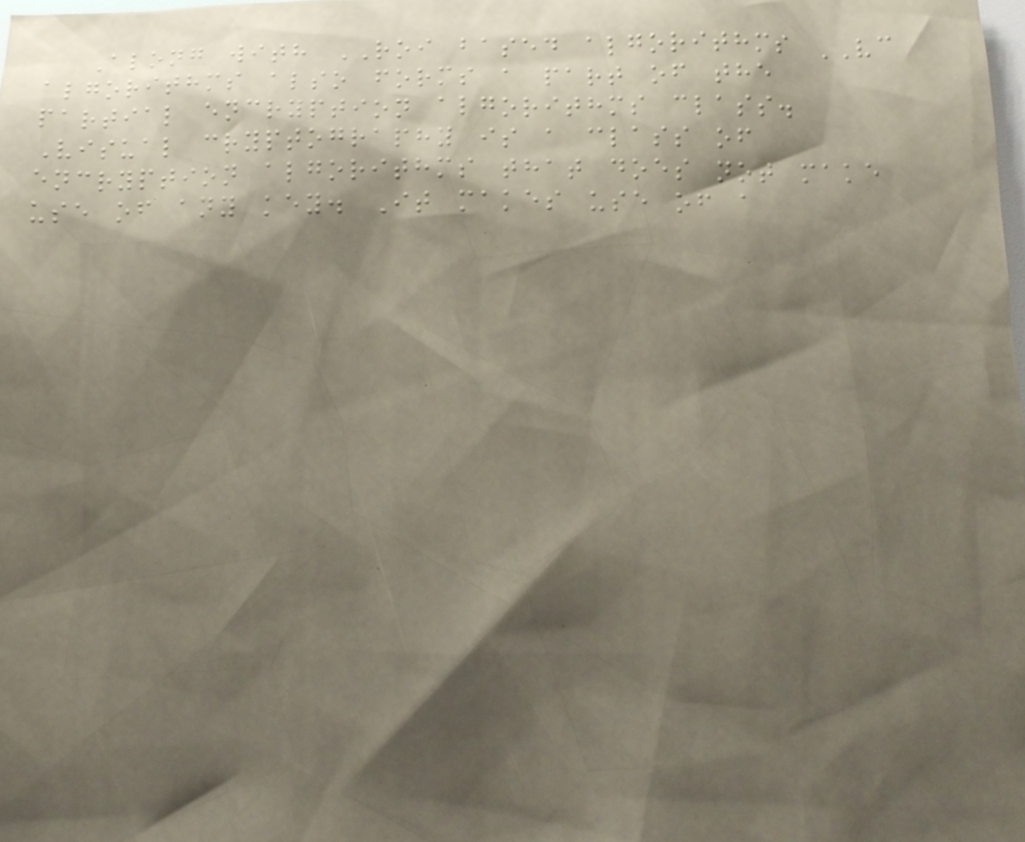Along with ROI based algorithms VC
algorithms also forms a part of the
partial encryption algorithms class.
Visual cryptography is a class of
encryption algorithms that does not make
use of any key. It makes use of a
